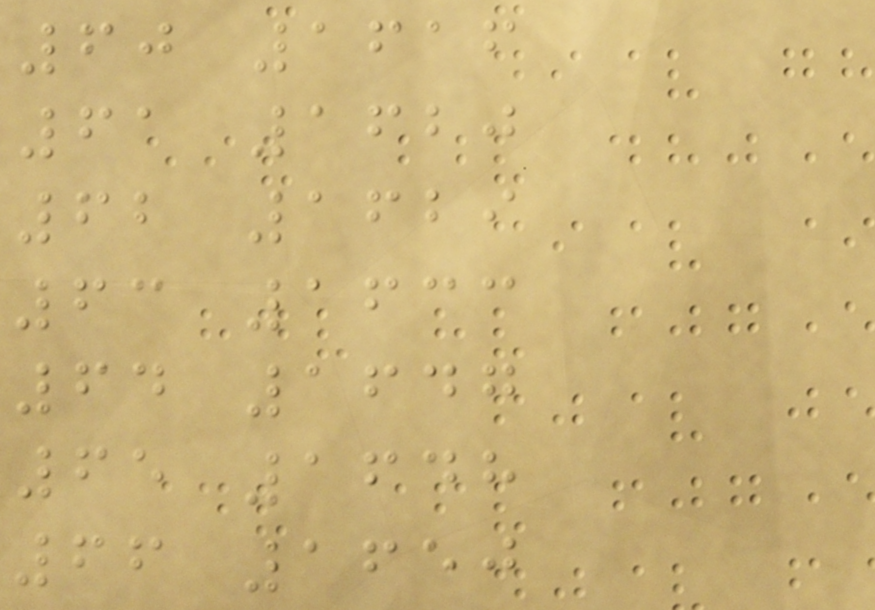60 1616
61 1620
62 1629
63 1633
64 1647
65 1648
66 1650
